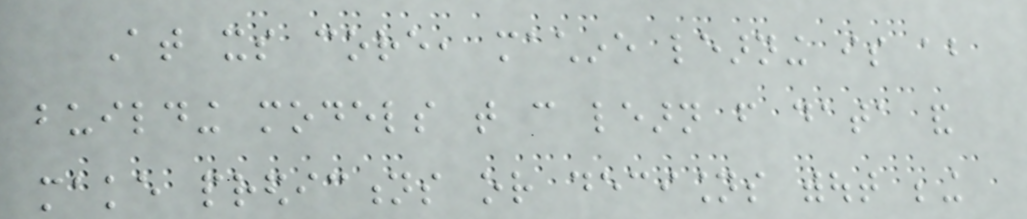At its core, machine learning is about
building models that can learn from data and
make predictions or decisions without being
